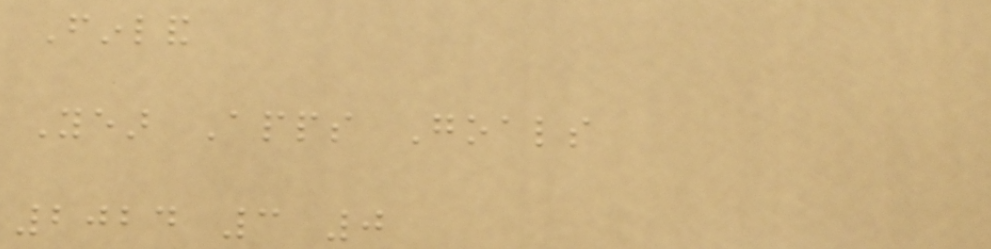Finland
Year Apps Goals
2024 3 0
